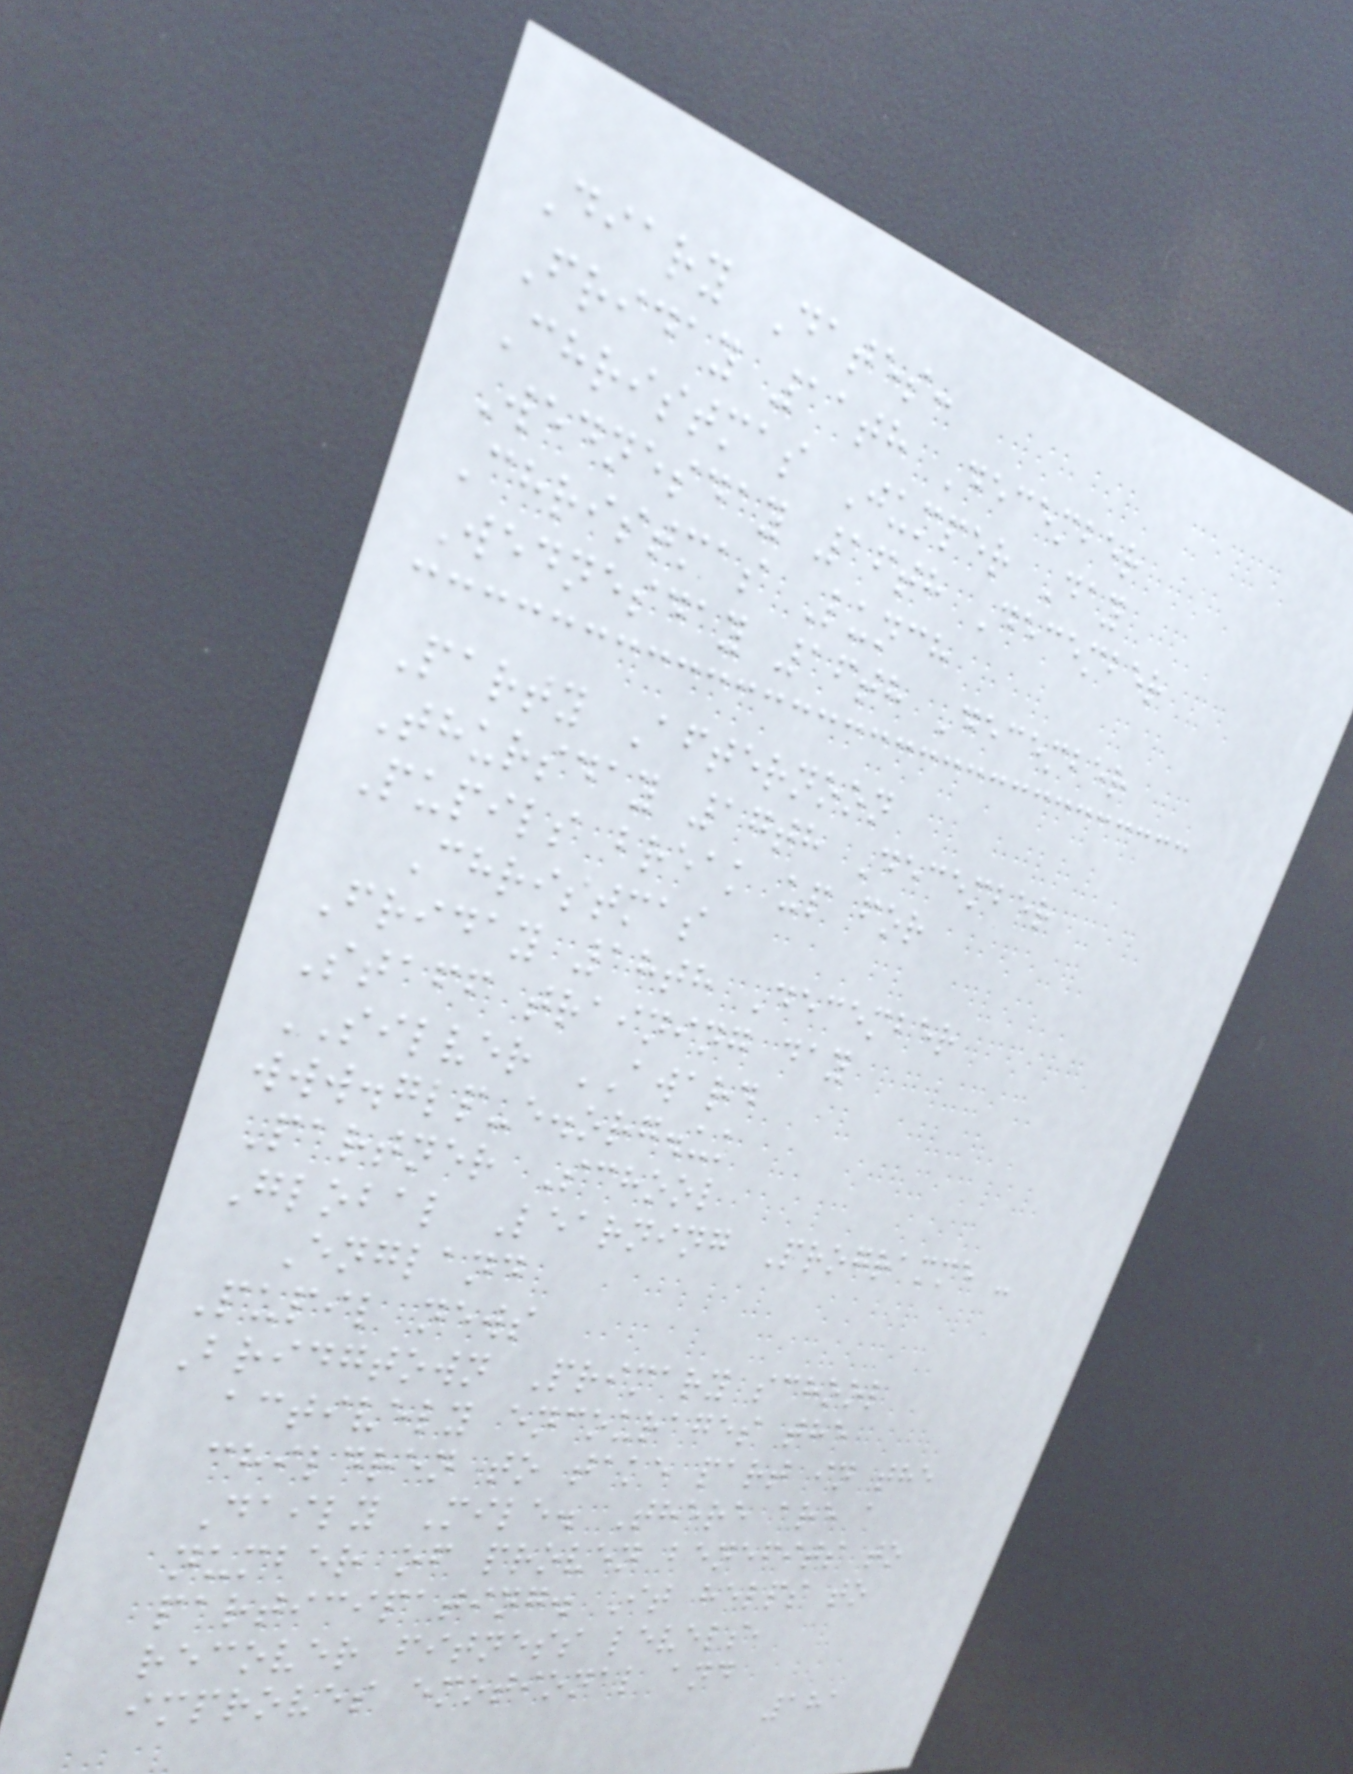Diary Dates:
Friday 11th December
Christmas Jumper Day
Wednesday 16th December
Christmas Lunch
Wednesday 16th December
Party Afternoon
Thursday 17th December
Pupils break up for
Christmas
Friday 18th December
Staff training day
SILVER AWARD
www.glp-e.org.uk
Partner School
Global Learning Programme -
England
Pupil news
Bridgtown Primary school
actively encourages the
children to take part in the
Daily Mile. There are a
number of proven benefits to
participating. It helps to
recover fitness levels,
improves emotional and
181
